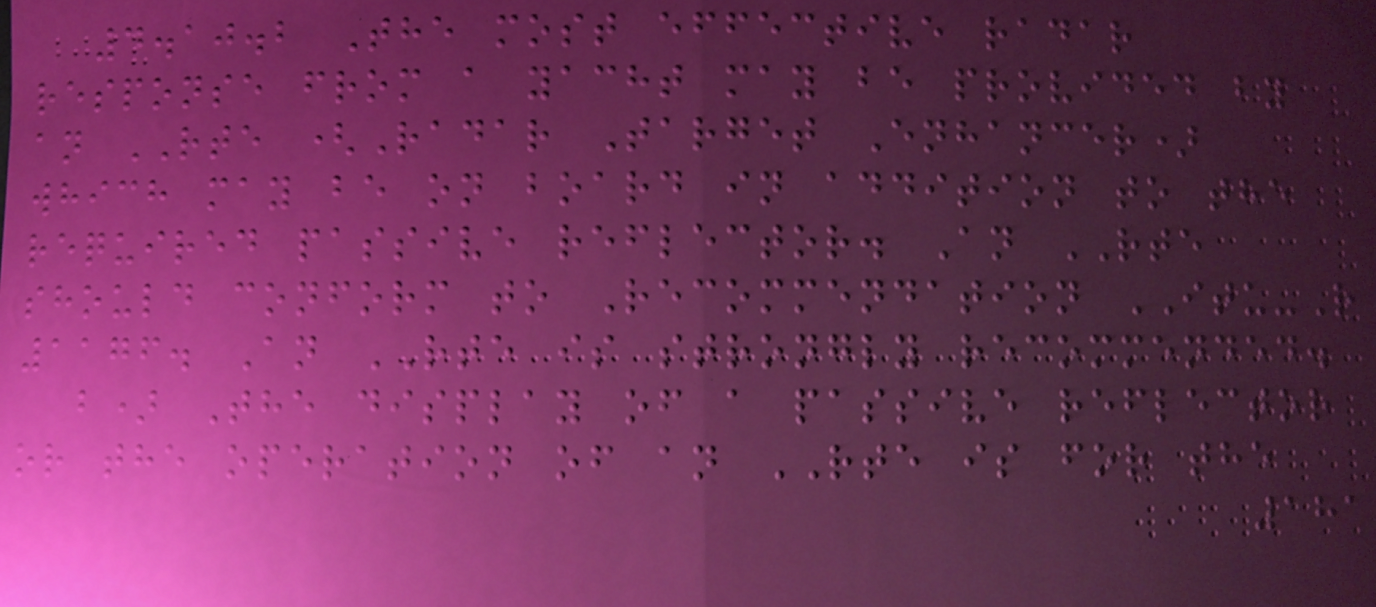4.10.2 The most effective radar
response from a yacht may be provided by
an RTE (Radar Target Enhancer)
which may be on board in addition to the
required passive reflector. An RTE
should conform to Recommendation ITU-R
1176. An RTE is strongly recommended.
b) The display of a passive reflector
or the operation of an RTE is for the
181
